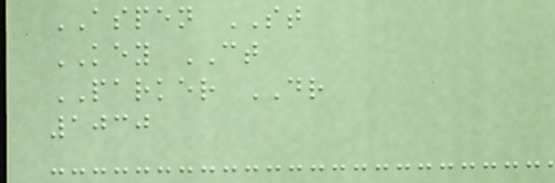ASPEN ST
KEY CT
PARKER DR
1030
